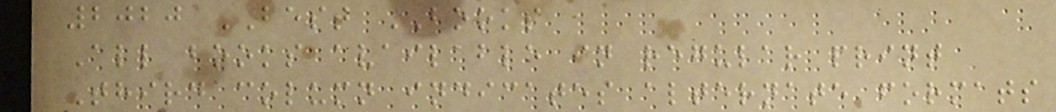2020 BEST BOOKS
All books available in regular print
Third column indicates alternate formats
